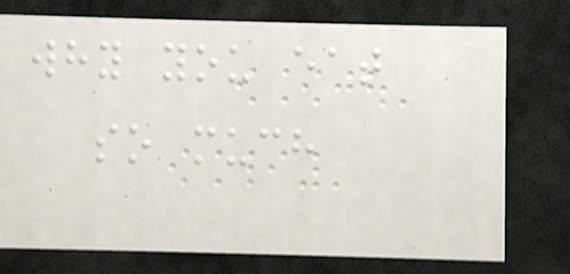why you eat
so much
